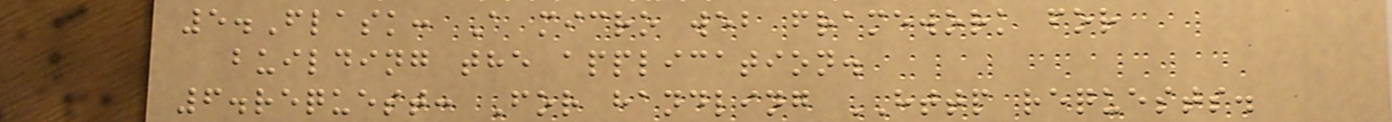5.Flask: A micro web framework for
building the application.
6.request: For handling HTTP requests.
